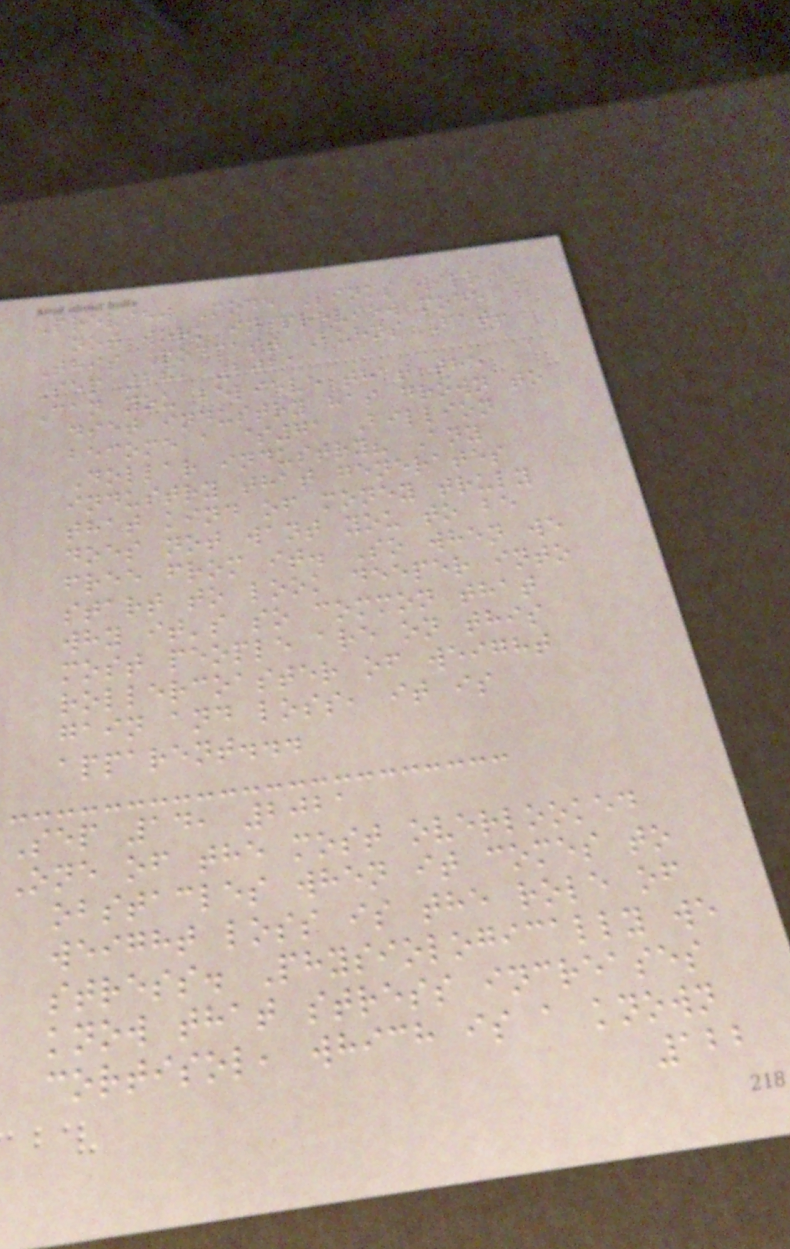Preview Mode Links will
not work in preview mode
This Podcast Burns Fat!
Sep 28, 2021
Can you believe that the
diet industry has grown to
become a $71 Billion
Dollar industry? Any
industry that generates
that kind of money truly
does not want you to be
free from it. So when we
start to look deeper into
why it's so common that
most people are on this
rollercoaster of weight
gain and loss, it is
apparent...
Sep 14, 2021
One of the most overlooked
obstacles when it comes to
weight loss is the role of
stress. Physiologically we
know that stress increases
cortisol, which is a known
122
